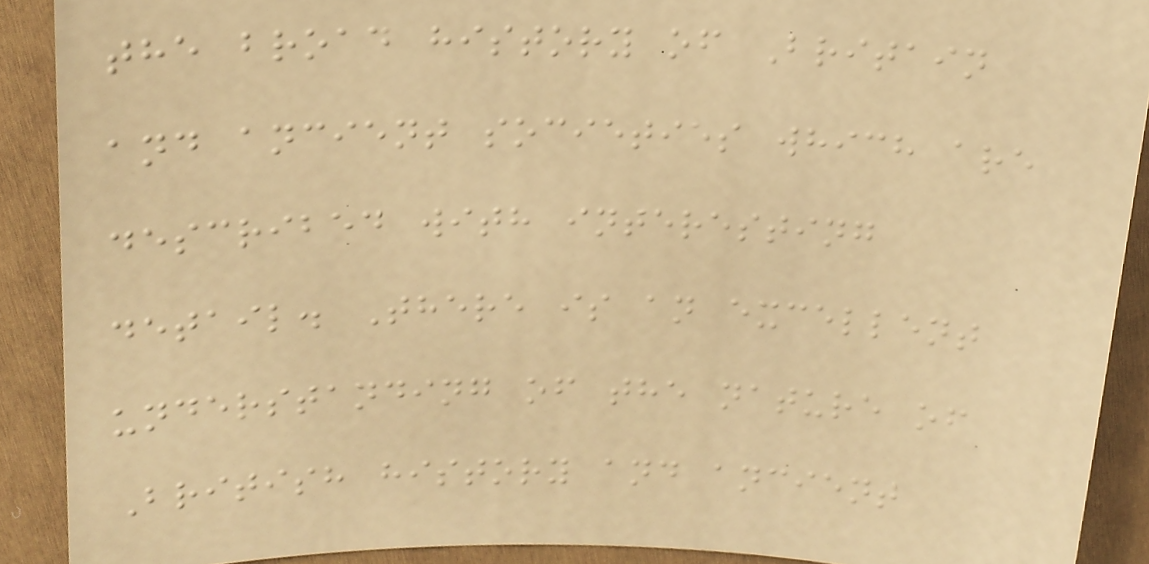the broad history of Britain
and ancient societies which are
described with interesting
detail. There is an excellent
understanding of the nature of
British history and ancient
